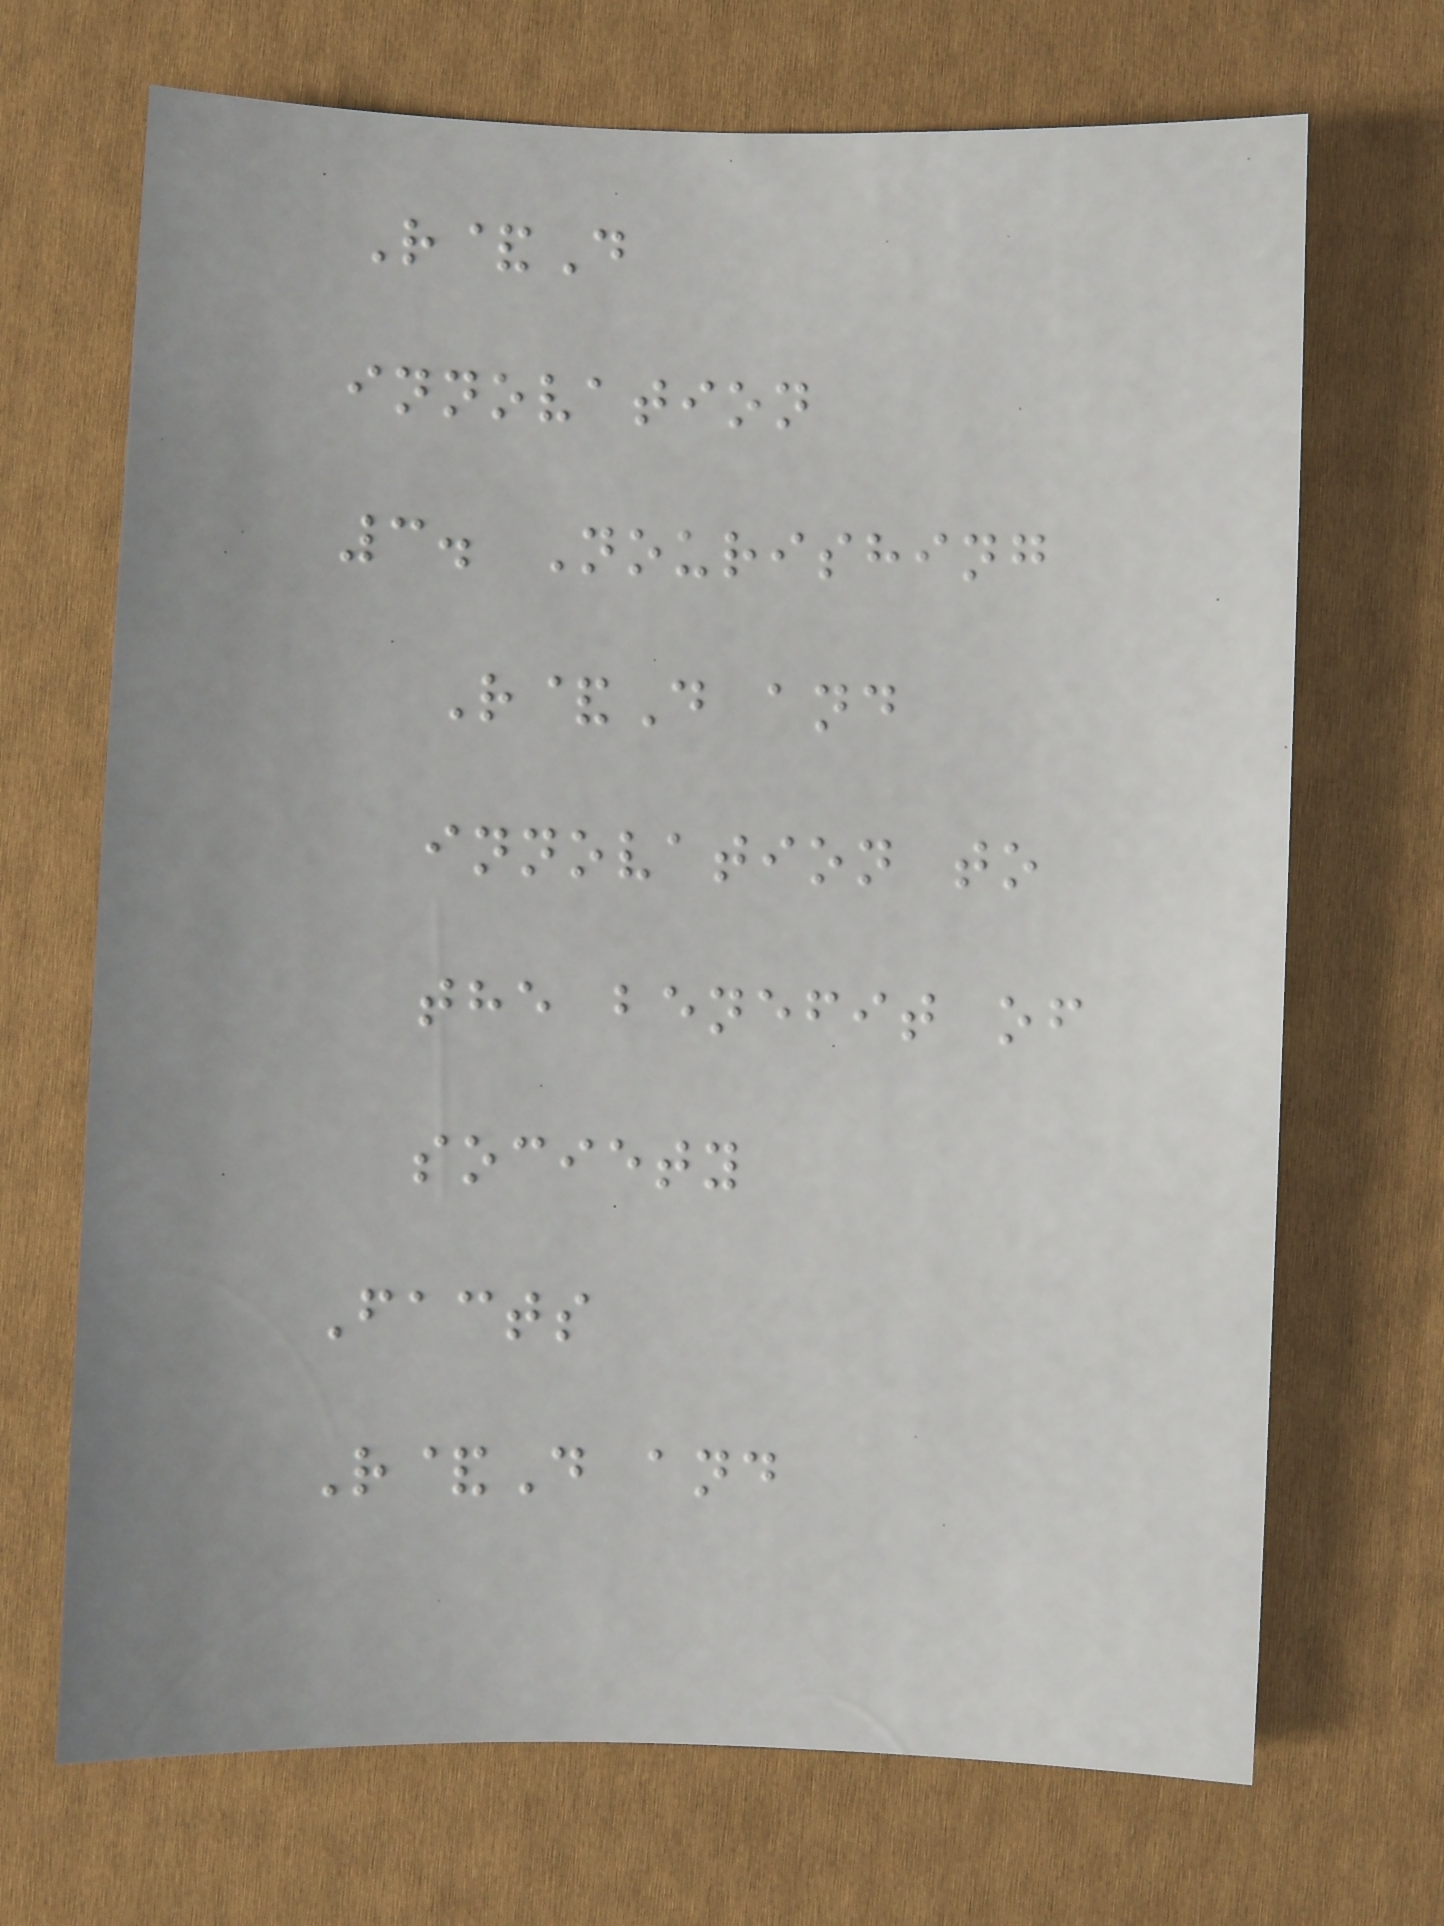R&D
innovation
3. Nourishing
R&D and
innovation to
the benefit of
society
Facts
R&D and
